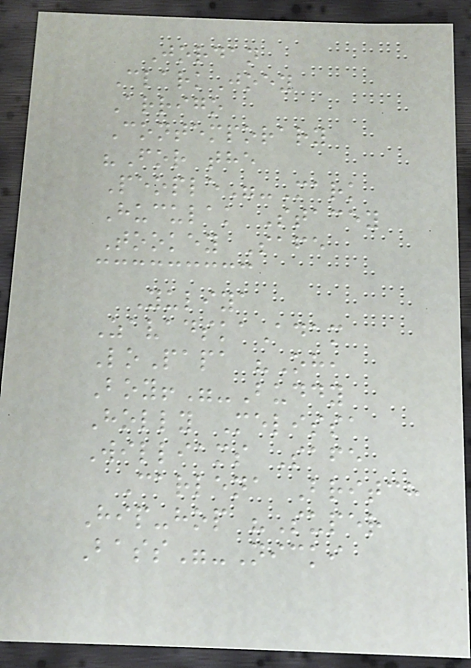Jordan
ClarkJoey
Arrigo
Contemporary
"For the
People"-Mark
Huculak Stacey
Tookey Safe
Yuliya
ZavadskaAdam
LoPapa "Oh,
Boy!"-Buddy
Holly Melissa
Williams Safe
Carlena Britch
Hip-hop "Super
Bass"-Nicki
